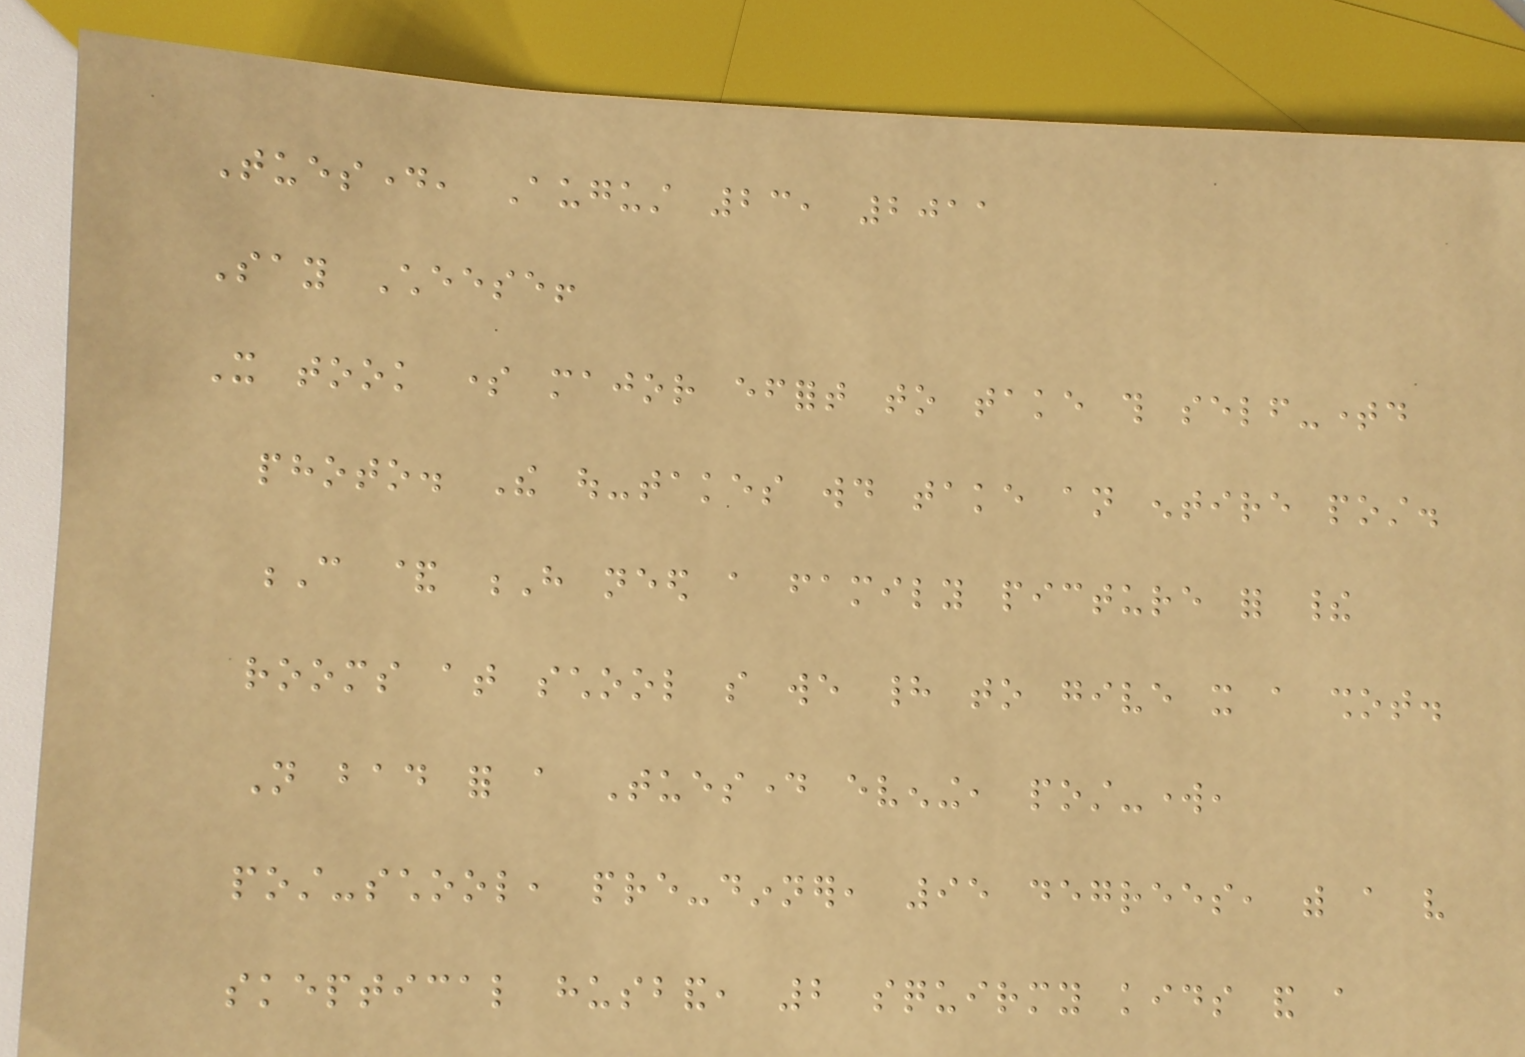Tuesday, August 23, 2011
Say Cheese!
It took some major effort to take this self-timed
photo. The out-takes would take an entire post.
C & H need a family picture for their
rooms at school so we had to give it a shot.
Not bad for a Tuesday evening, post-work,
post-school, pre-dinner, 95 degrees, with a very
skeptical husband, 2 squirmy kids and a
